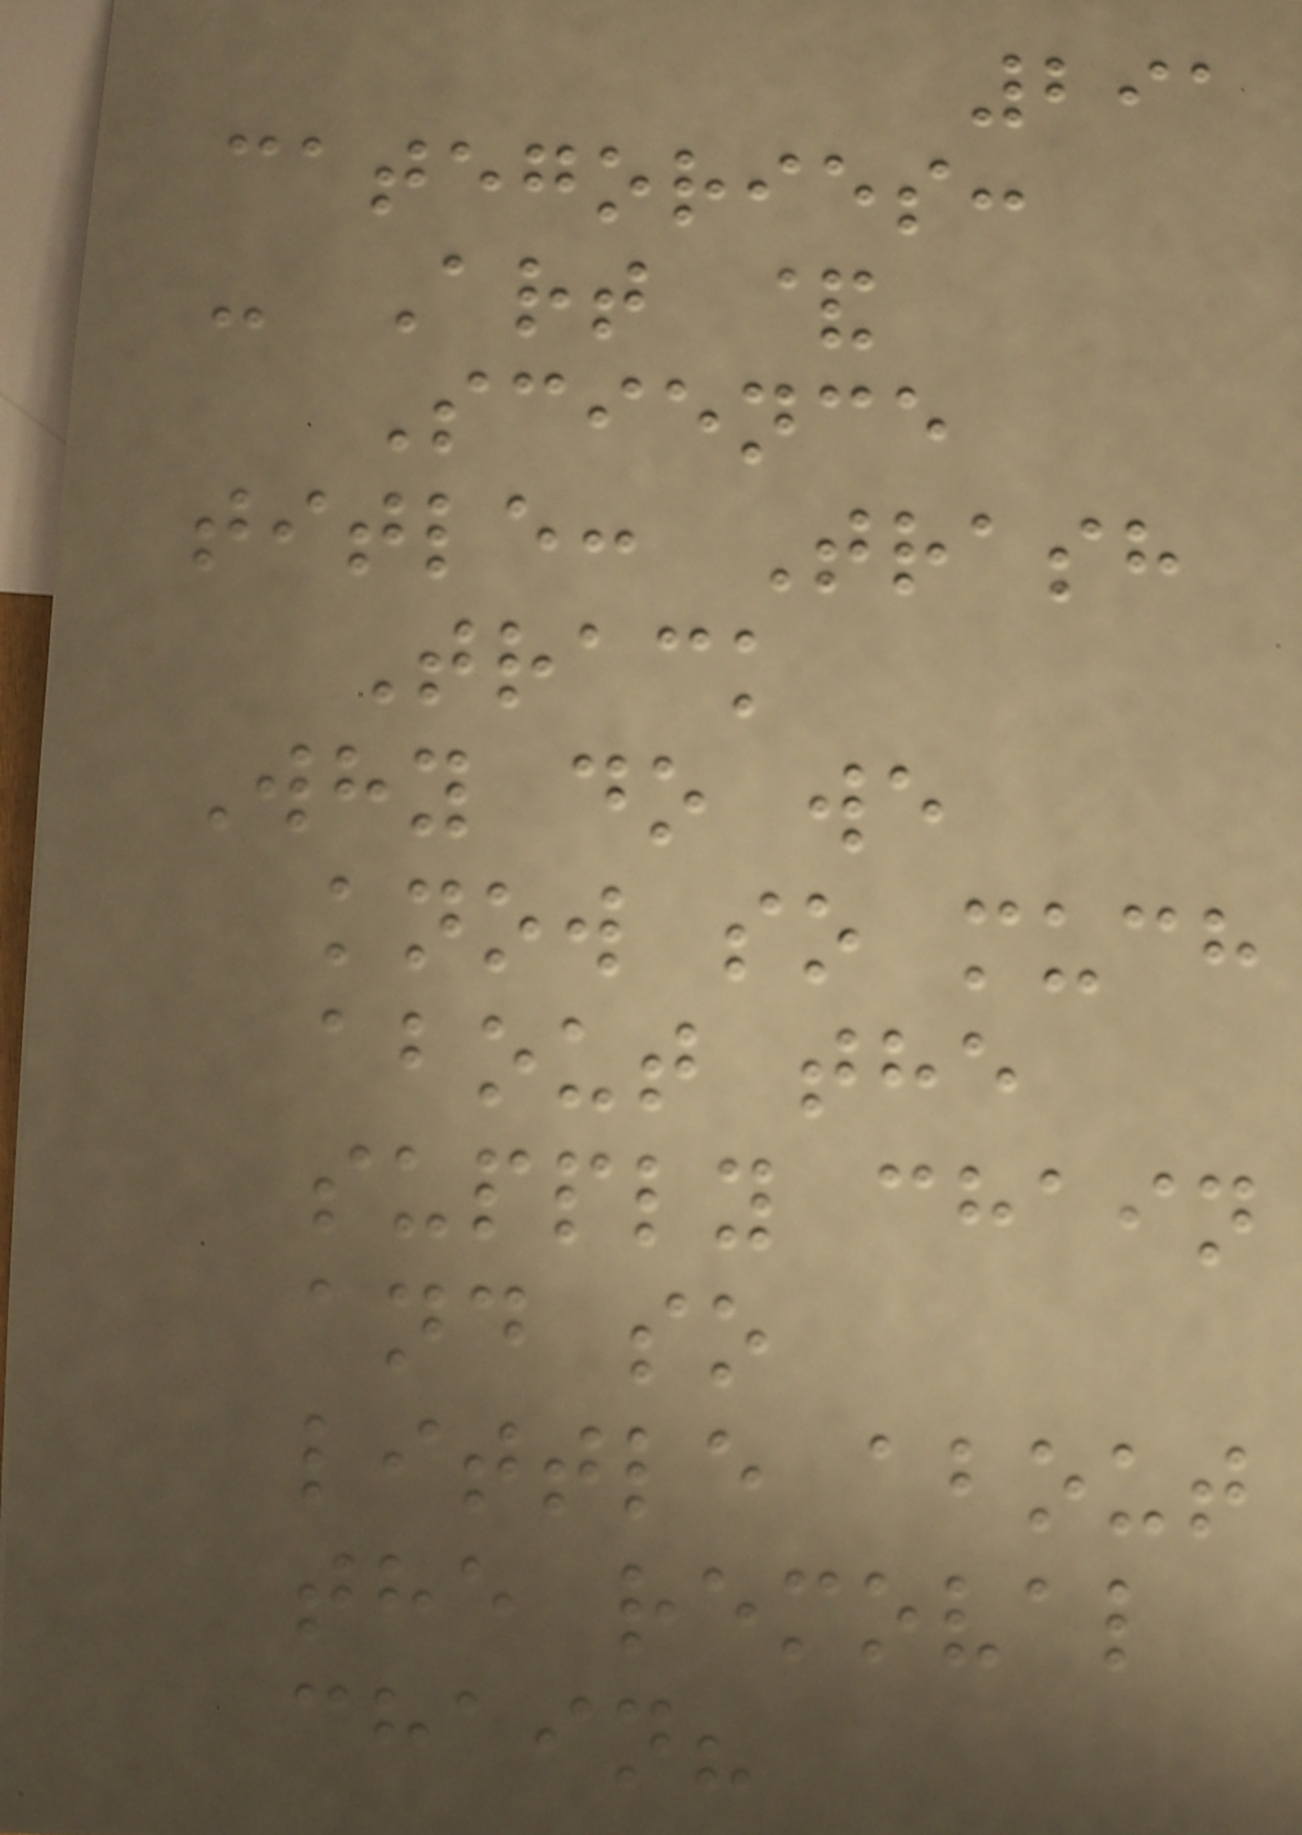291
categories:
- Art &
Science
title: Trash
Track
Why do we
know so much
about the
supply chain
and so
little about
the removal
chain?
